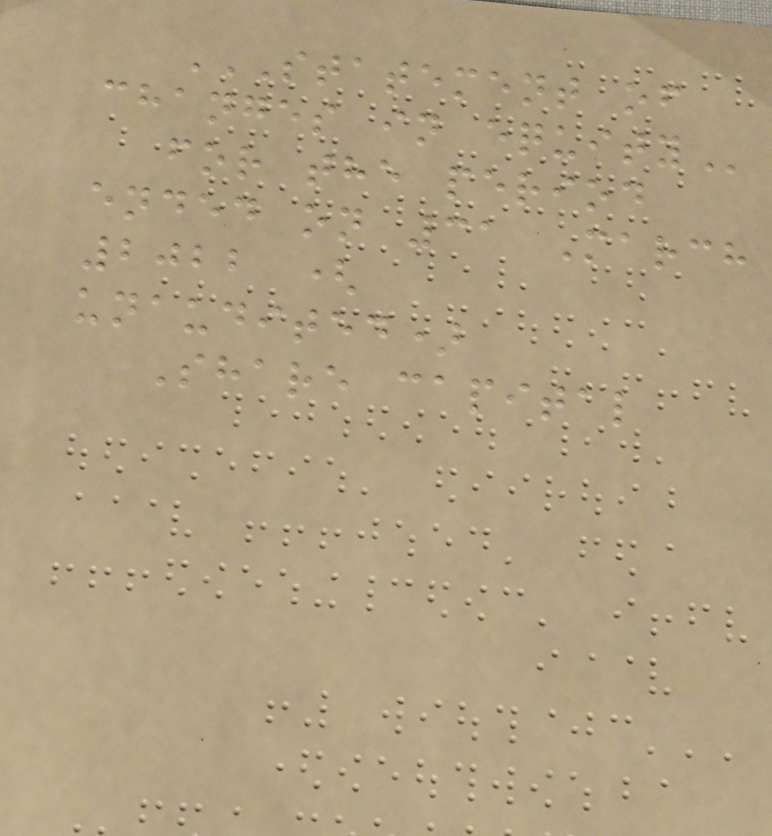STATEMENT OF
CHANGES IN EQUITY
for the period
ended on 31 March
2022 (
unaudited)
Share capital
